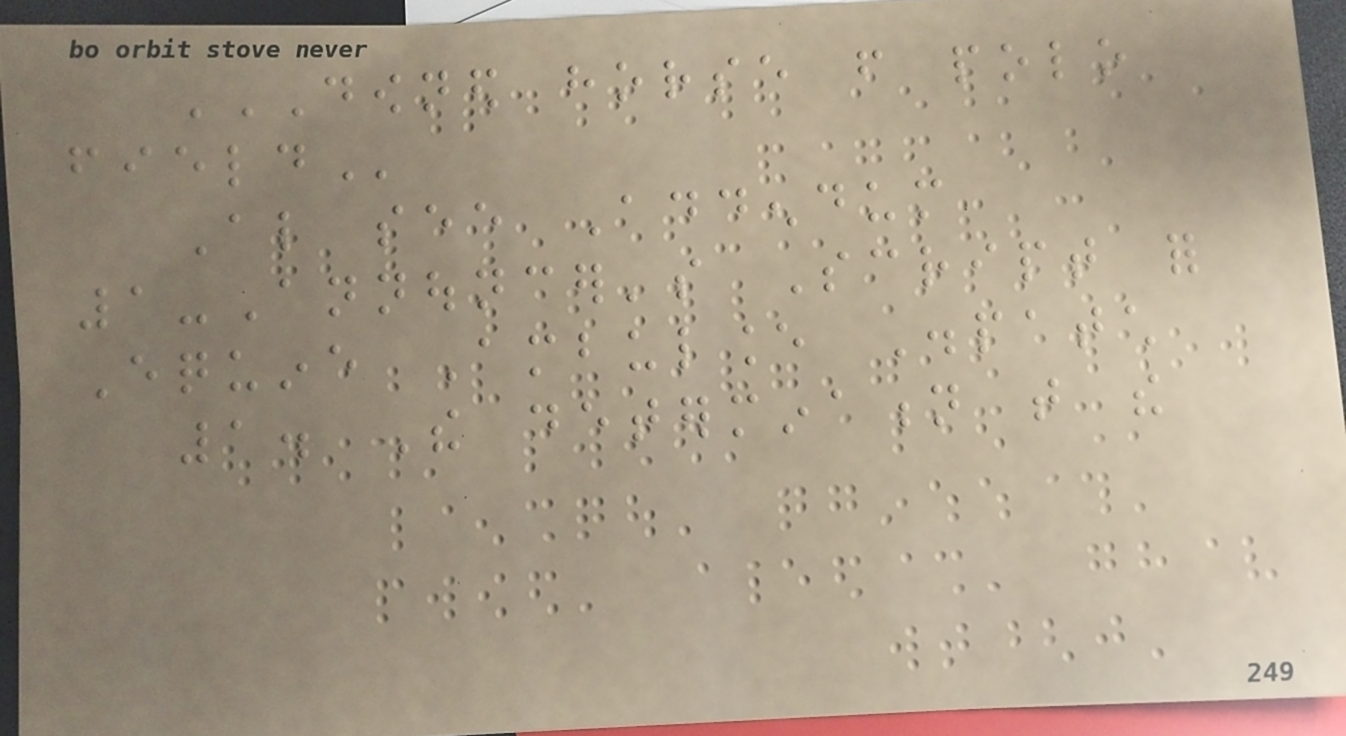DOWNED HORSE FROM POLO
FIELD
Also see Addendum
1-Announcer's Script for
Equine Ambulance Dispatch
1. The determination that the
